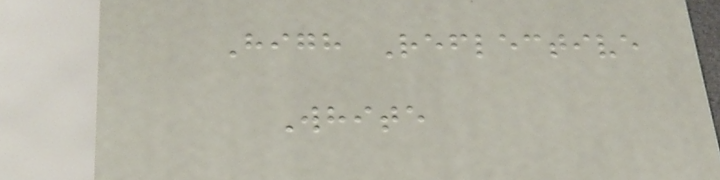High Reflective
White
